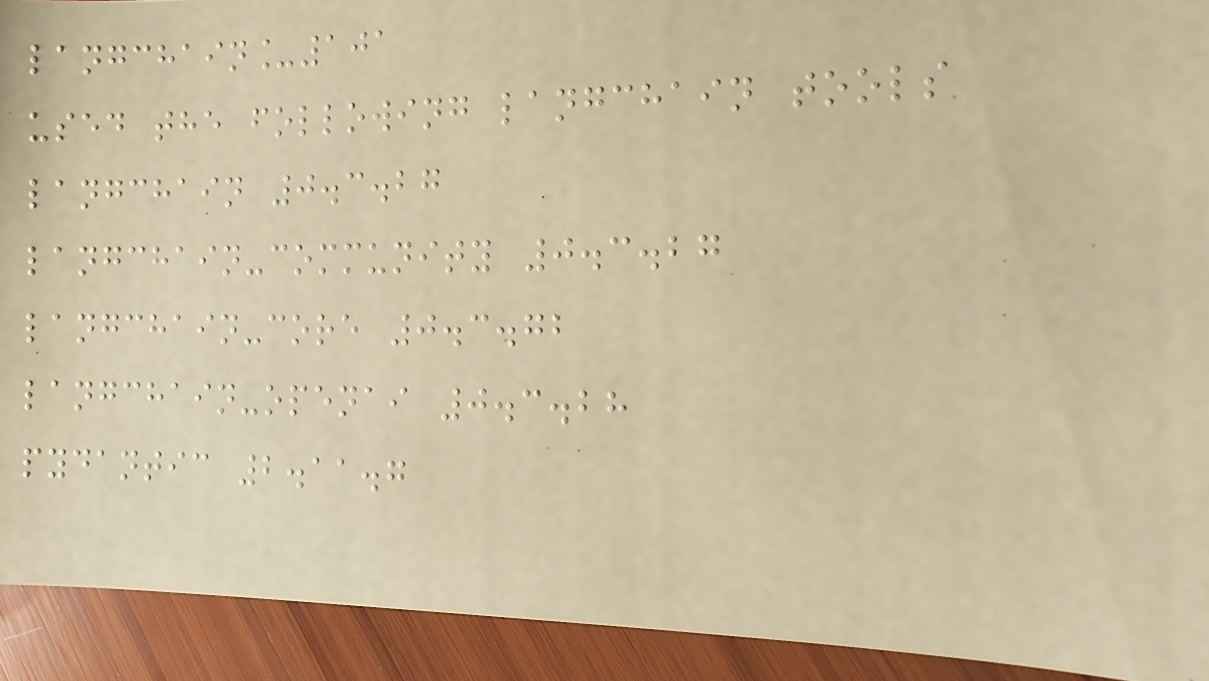langchain_101
used the following langchain tools
langchain 0.3.27
langchain-community 0.3.27
langchain-core 0.3.72
langchain-openai 0.3.28
pydantic 2.11.7
